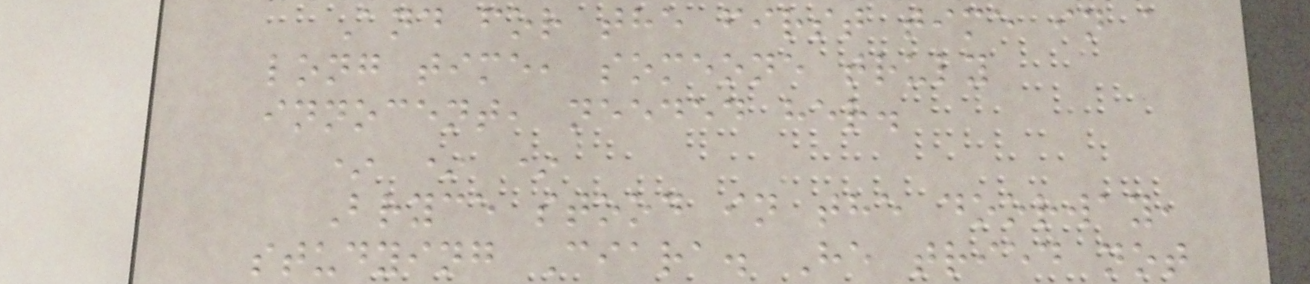And for the first time in a
long time, someone truly
innocent, needed her.
* * *
Bryce stood in the doorway,
studying Ciara. He tried not
